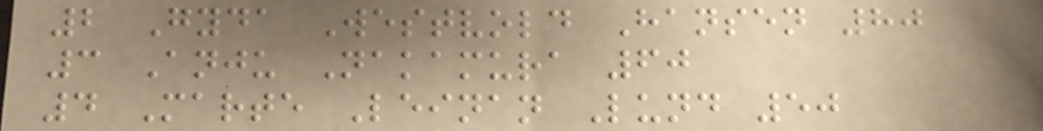2 Gyda Westvold Hansen 80
3 Anju Nakamura 60
4 Marte Leinan Lund 50
